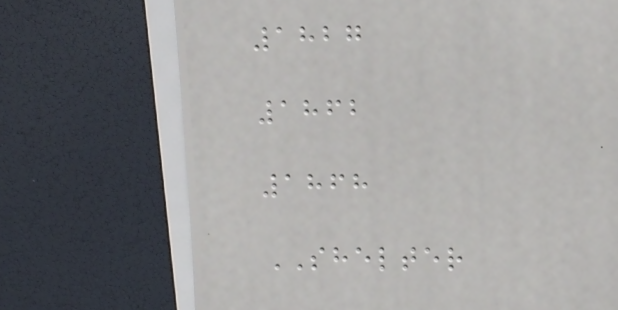1827
1862
1868
SHELTER
